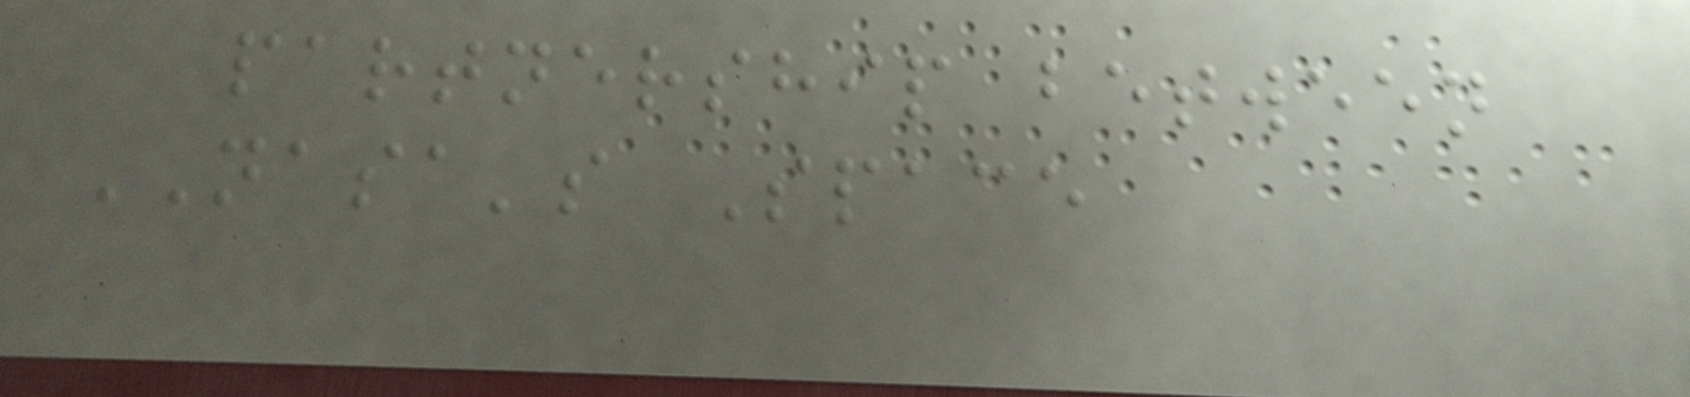partnership between
NASA's Space
